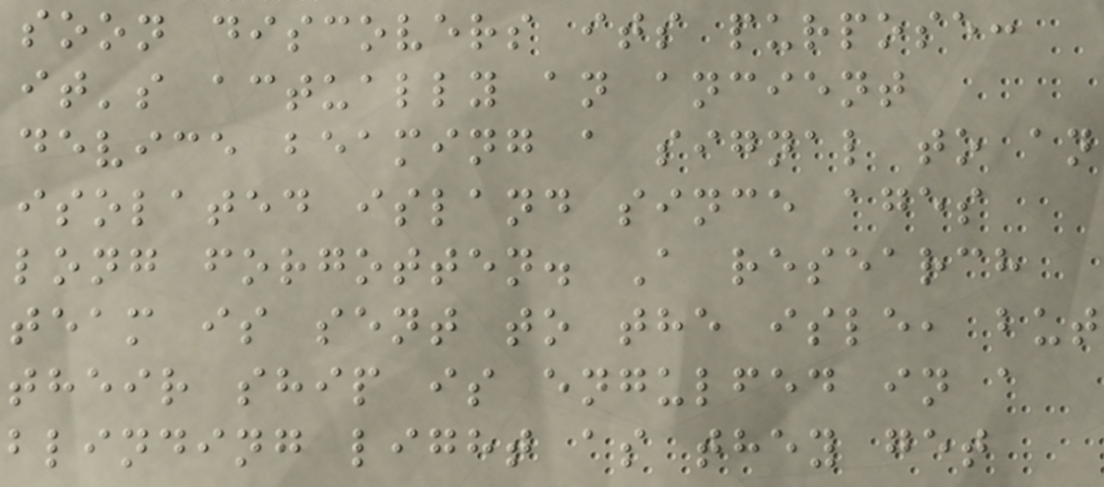soon discovers its purpose:
it's actually an ancient
device beaming a signal to an
isolated island since ages
long forgotten. A research
team is sent to the isle, but
their ship is engulfed in a
blinding light as they get
